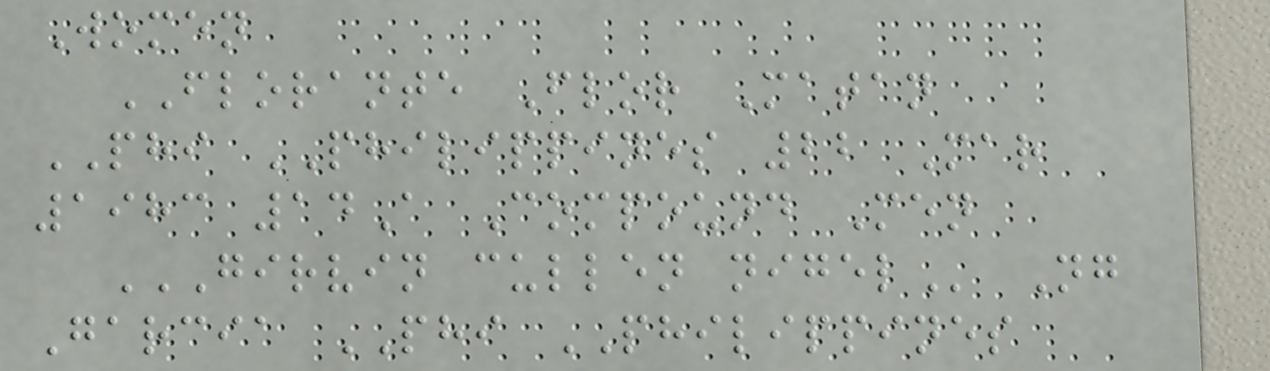Women
FLORANTE Flor Matan
PHI PHILIPPINES 22 Mar
1983 14A Compound Men
GIRVIN CULLEN NIGEL Ng
Garcia PHI PHILIPPINES
